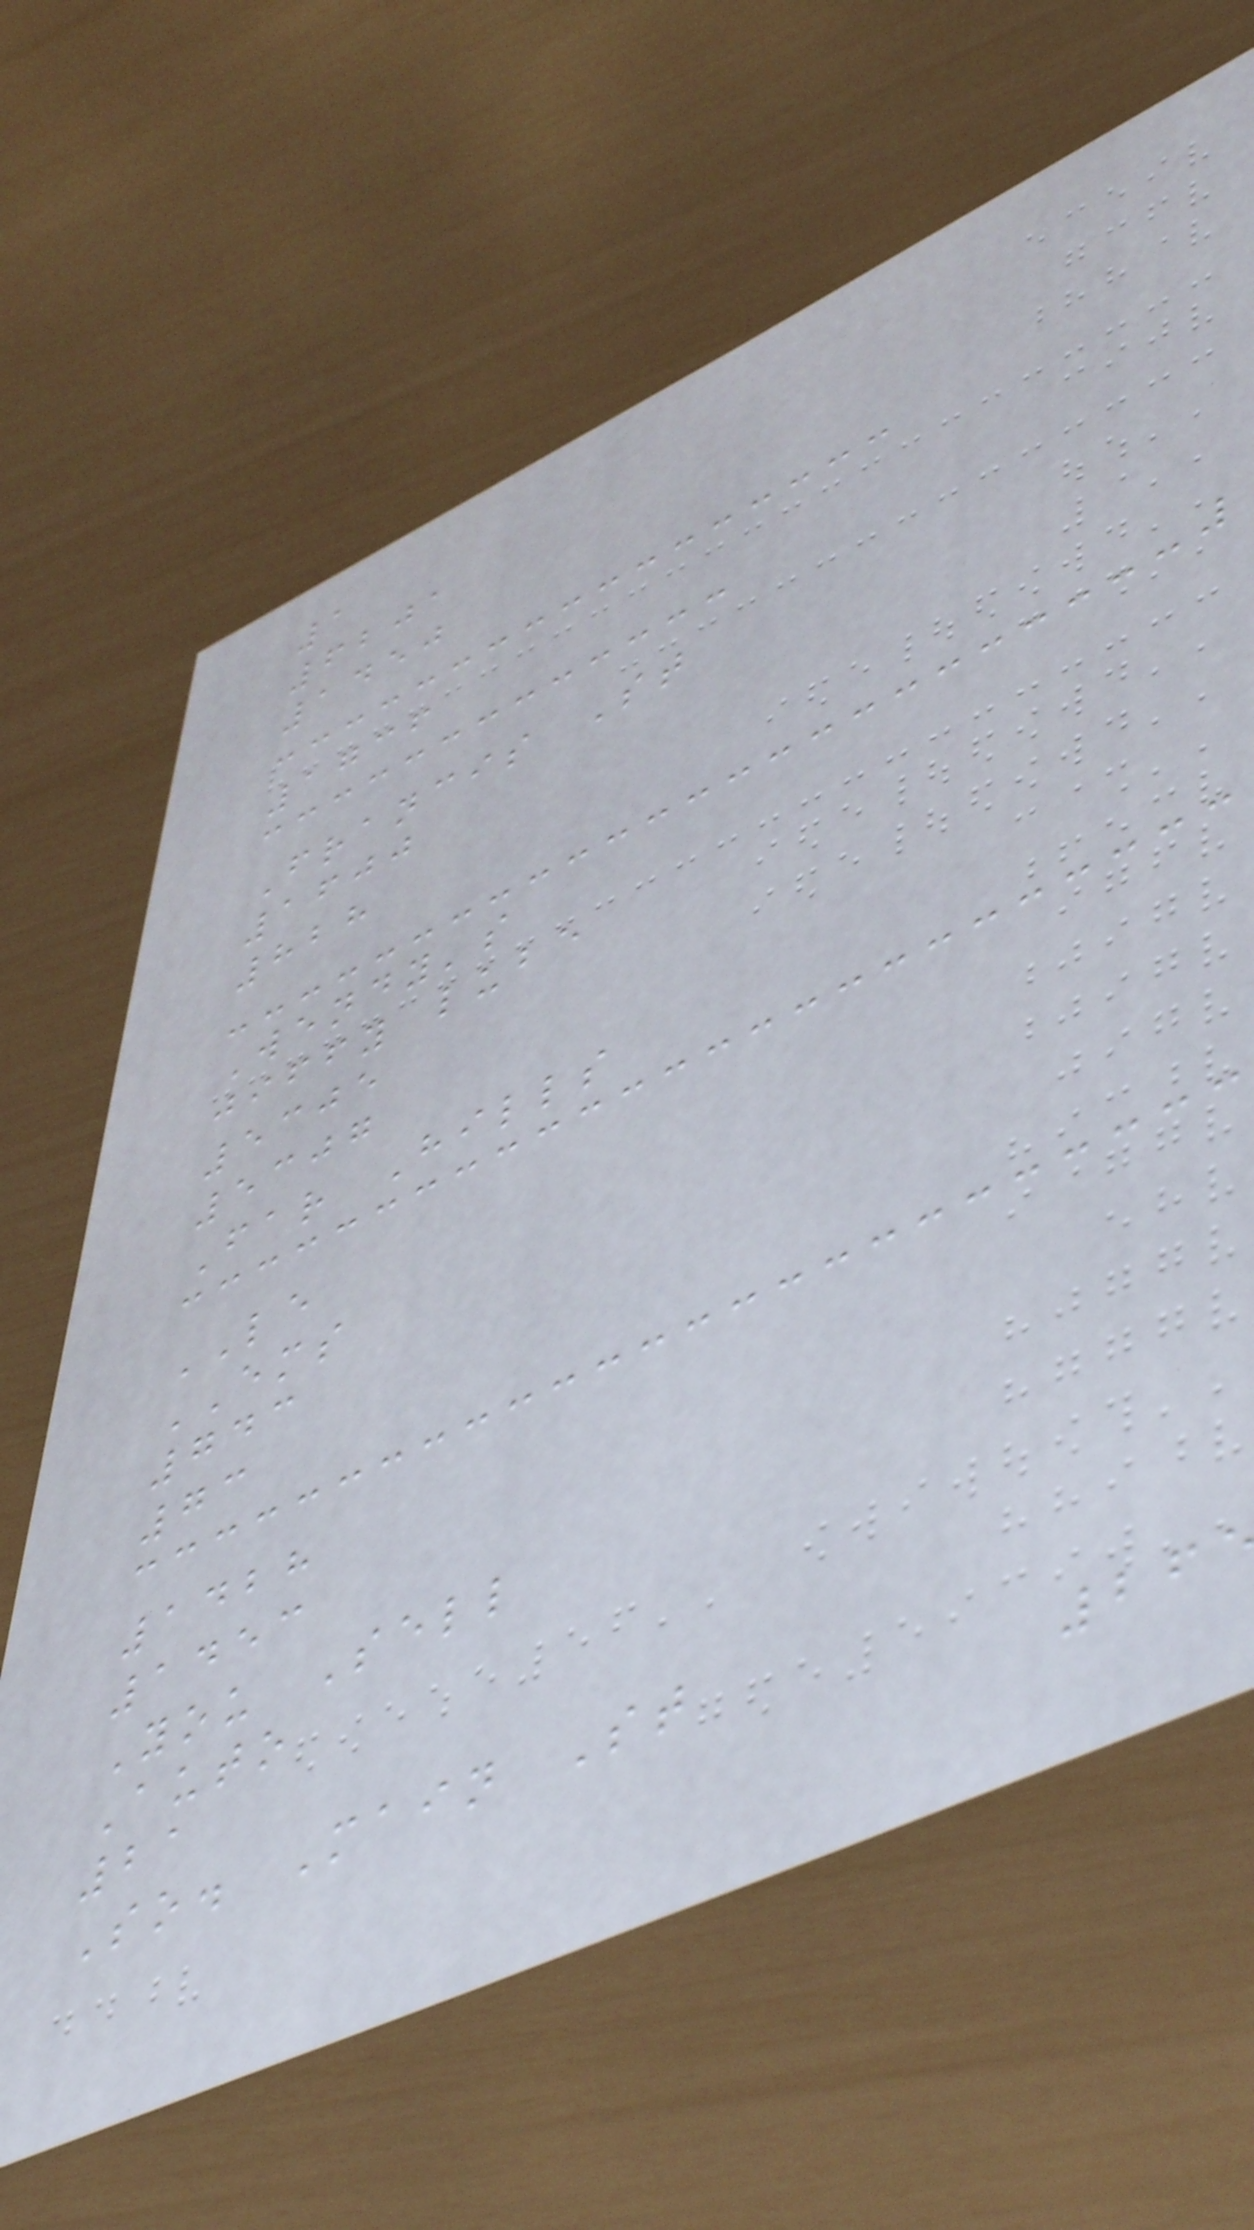1
6201
1450
1736
Francis St
1600
828
Wendy's
jiffy lube
5305
5307
Far Hills
LE
EMS
743
73
1428
1453
You Sell
Auto
21
So. Main St
